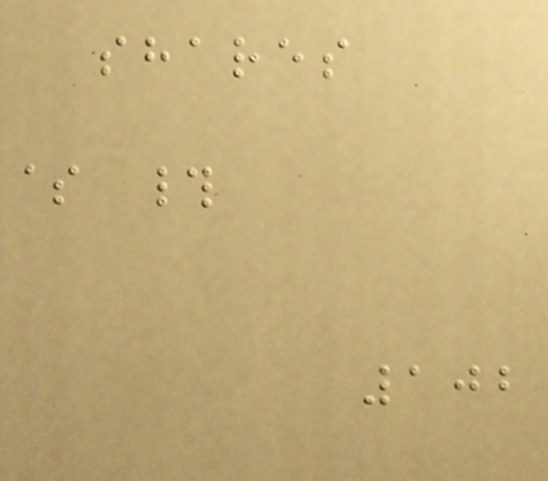shares
$ #
102
